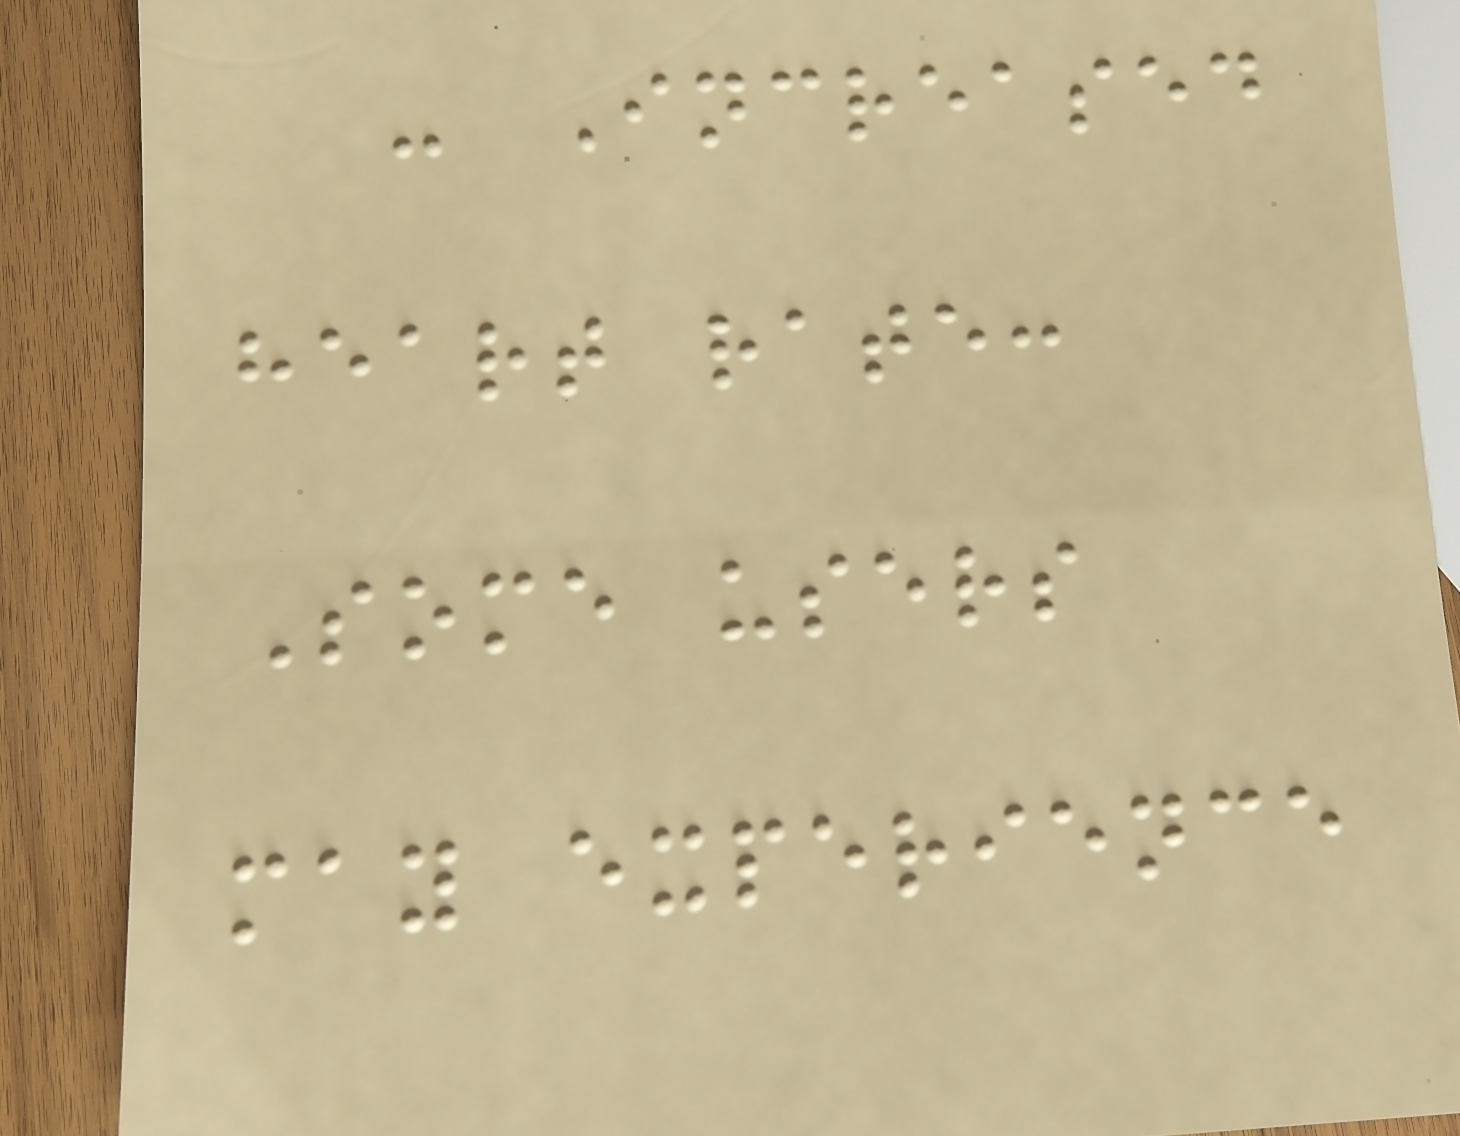- Increased
heart rate:
Some users
may experience
